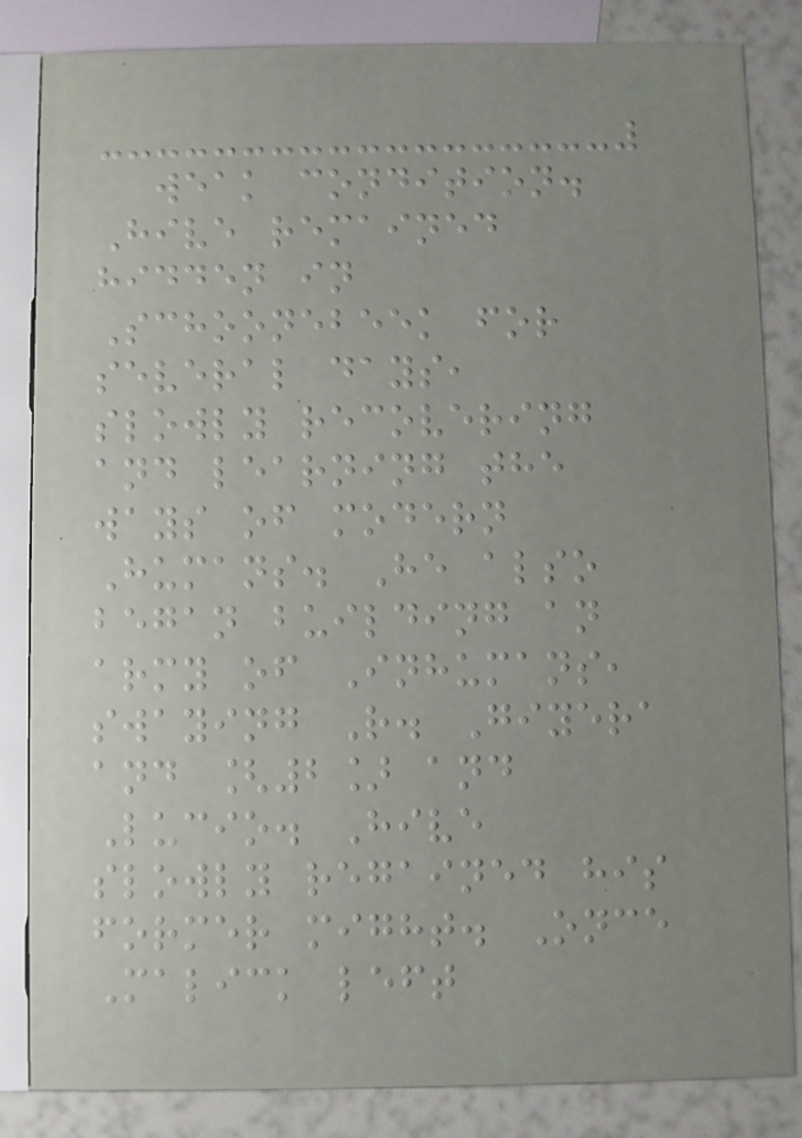weak condition.
Hive remained
hidden in
Schoonebeek for
several days,
slowly recovering
and learning the
ways of modern
Humans. He also
began building an
army of Inhumans,
swaying R. Giyera
and [2] and
Lucio. Hive
slowly regained his
former might. Once
Malick left
